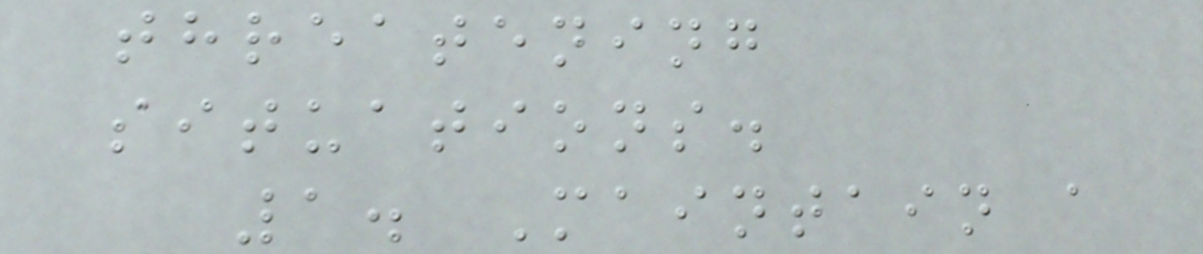threatening
situations.
1. Maintain a
